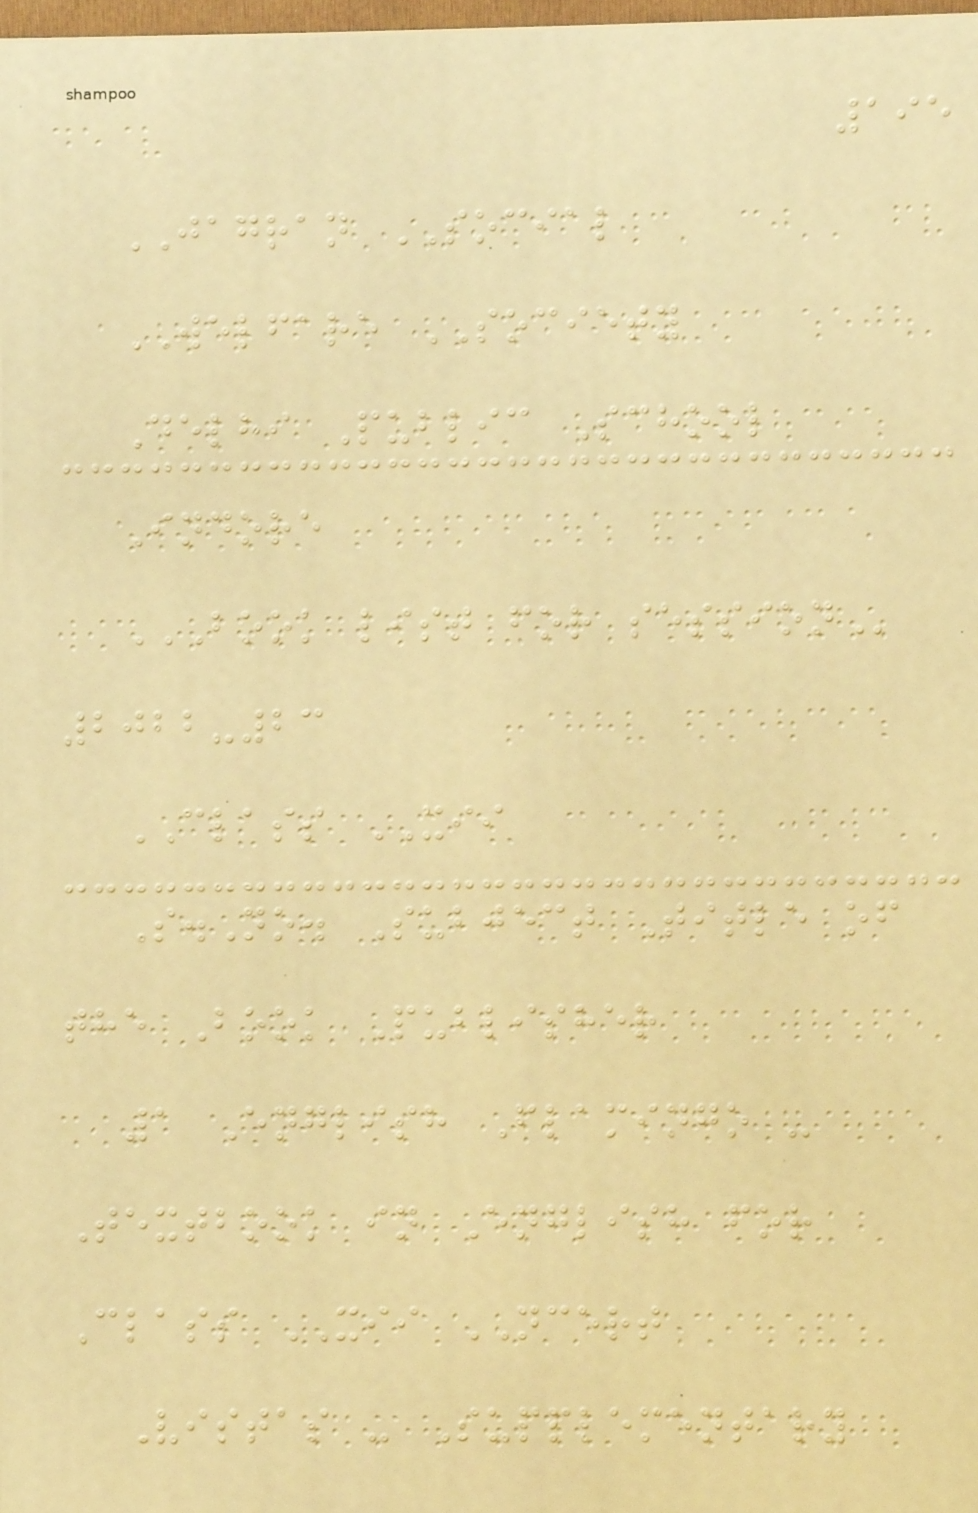195
JAGRAN SOCIAL
WELFARE SOCIETY
Delhi Public School
Indore
BOOK LIST FOR SESSION
2022-23
CLASS XII
S.No. Subject Title of
the Book Publisher
1 English Flamingo -
Textbook in English for
Class XII NCERT
Vistas - Supplementary
